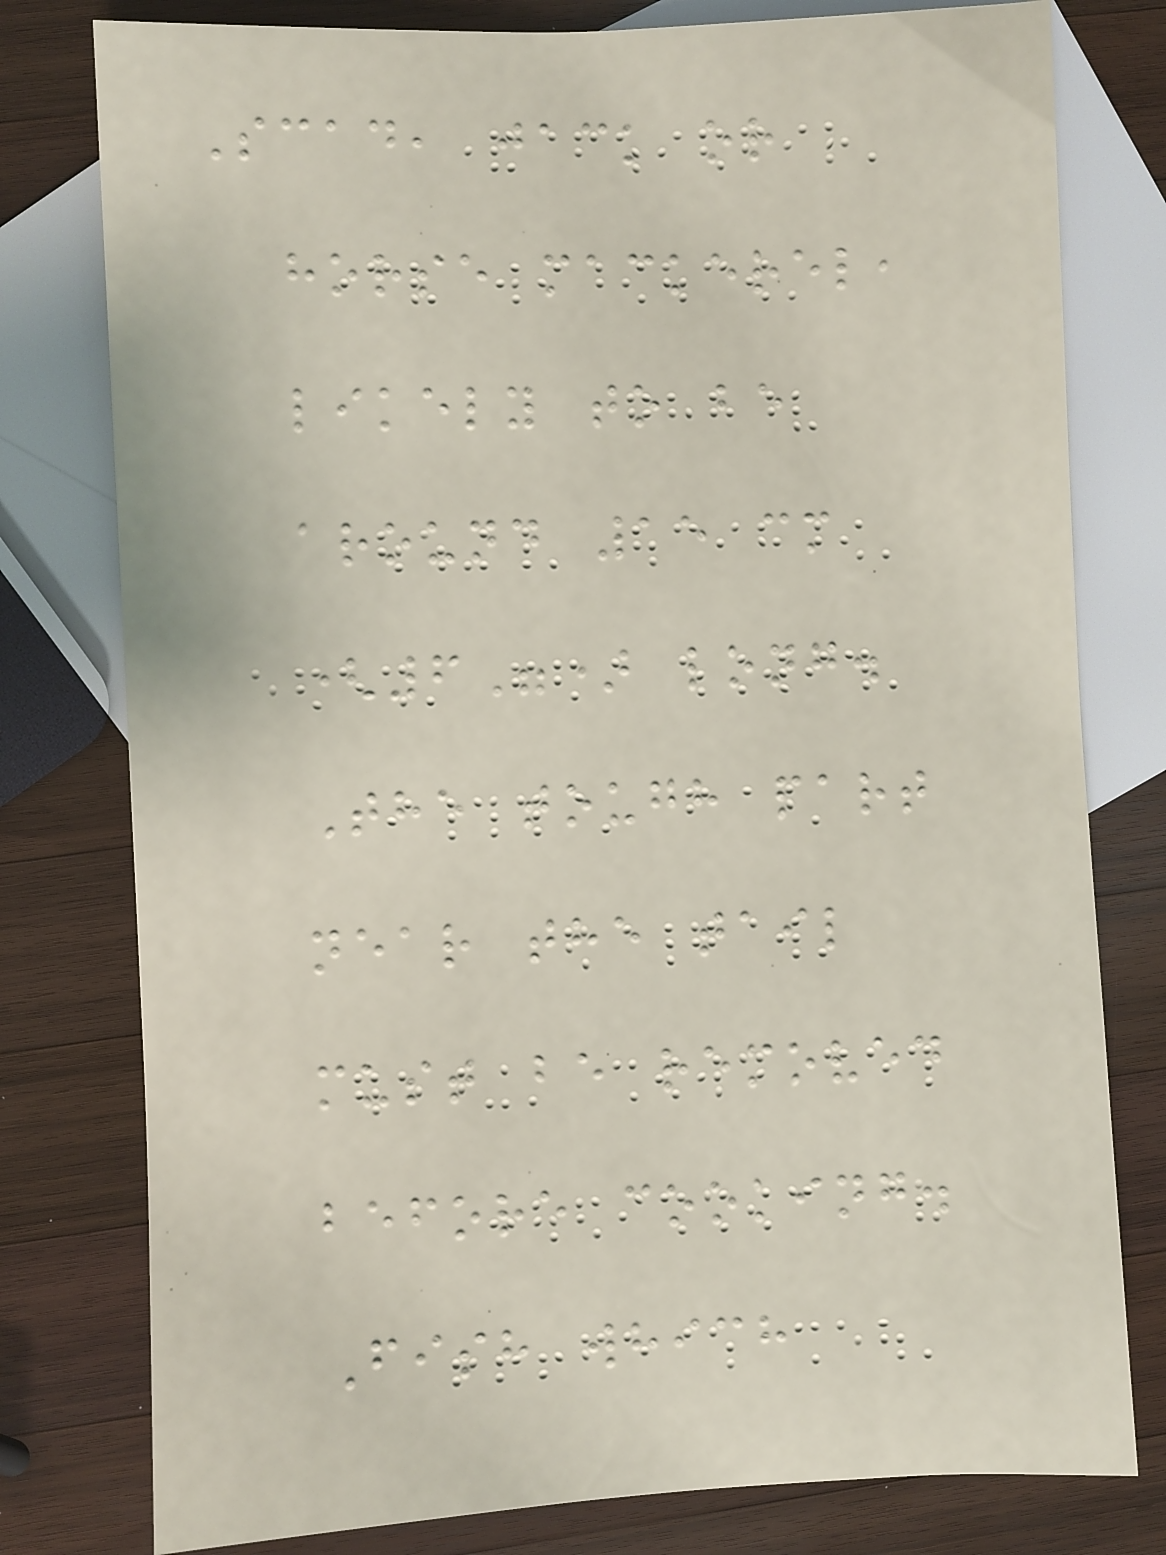Scad, jack or
horse mackerel,
likely to be
around 15 cm
(6") long.
The tough part
near the tail
must be removed
before cooking.
Fish which
